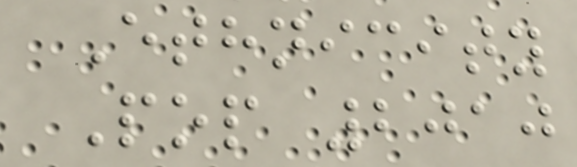Ethnicity
Pop 2010
